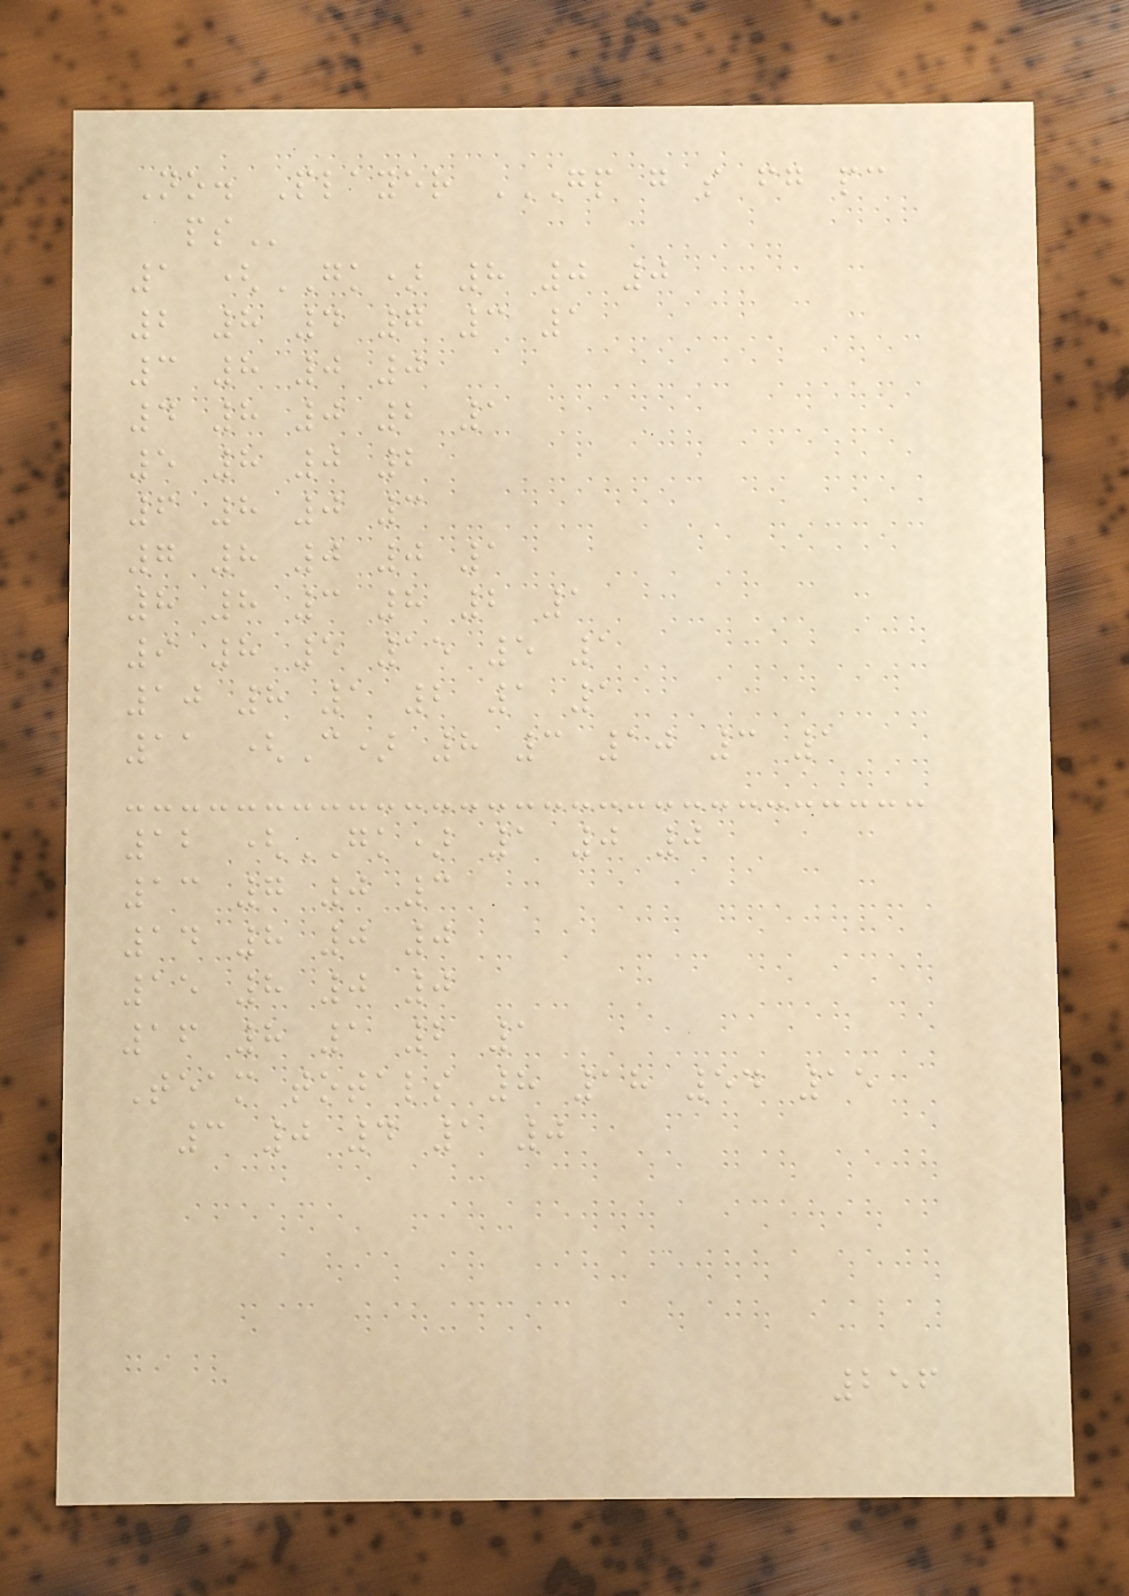No. Player GP G S FG PC
PS
1 (GK) 8 0 0
2 8 4 7 3 1
3 8 0 0
4 8 0 2 1
5 8 0 2
6 8 0 3
7 8 0 0 1
8 8 3 8 2 1
9 8 5 15 5 1
10 8 1 2 1 1
11 (C) 8 3 10 3 1
12 (GK) 1 0 0
13 7 0 3
14 8 0 0
15 8 0 0
16 8 1 2 1
Team totals 8 18 54 15
3 0 4 1 0
256
